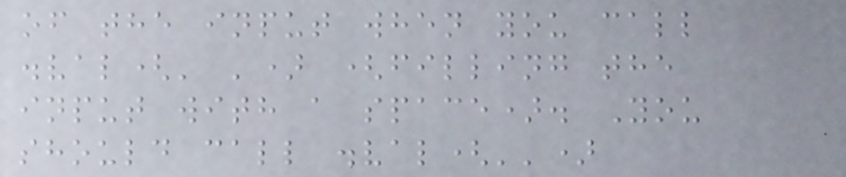of the input when you call
.val(' ') (filling the
input with a space). You
should call .val('')
